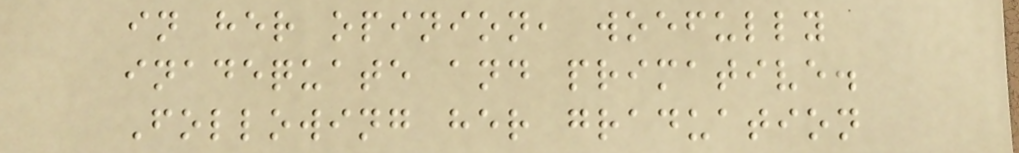in her opinion, woefully
inadequate and primative.
Following her graduation
